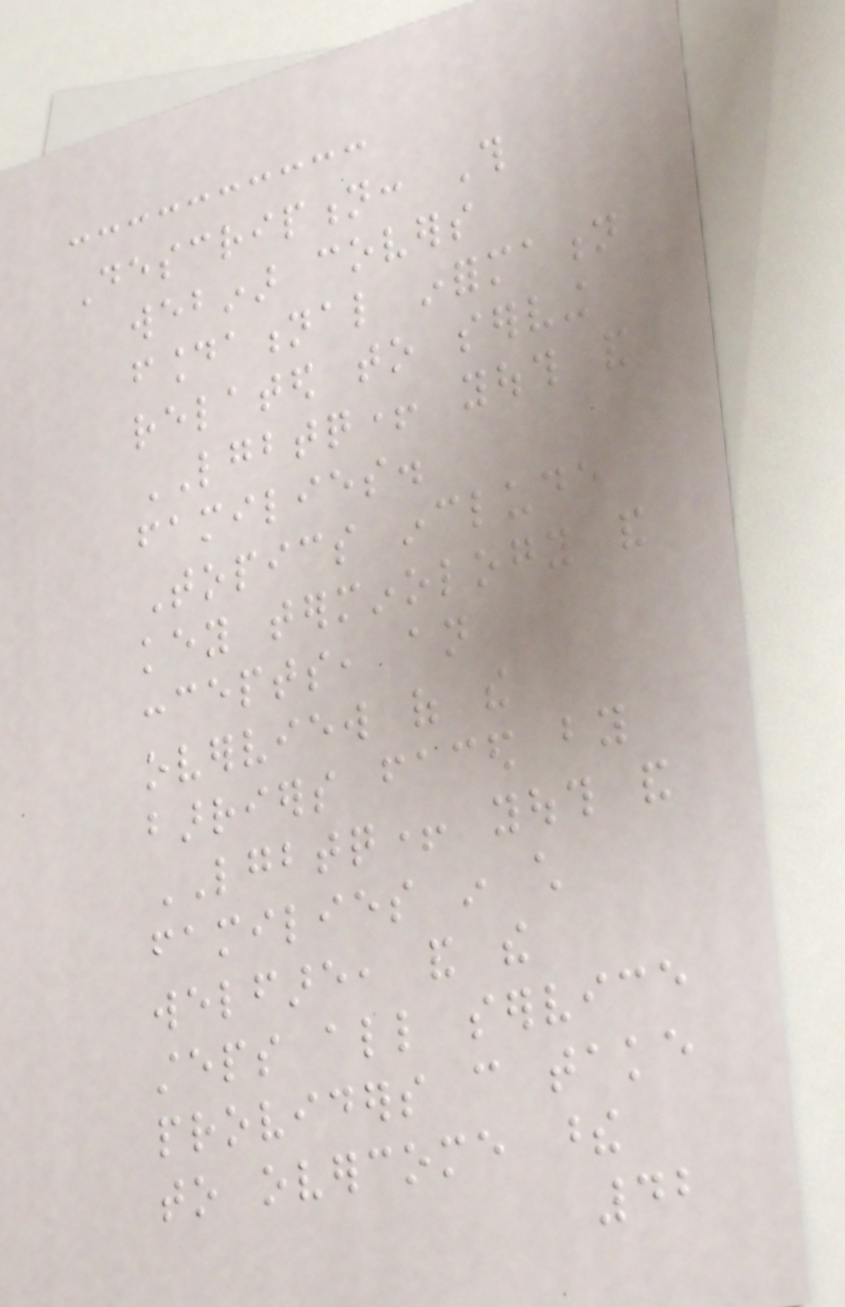Description: This
webinar covers
foundational information
related to serving
LGBTQ+ youth and
families.
Topics include
key terminology and
concepts, an
overview of the
barriers faced by
LGBTQ+ youth and
families in child
welfare, and the
steps all service
providers can take
to overcome these
42
